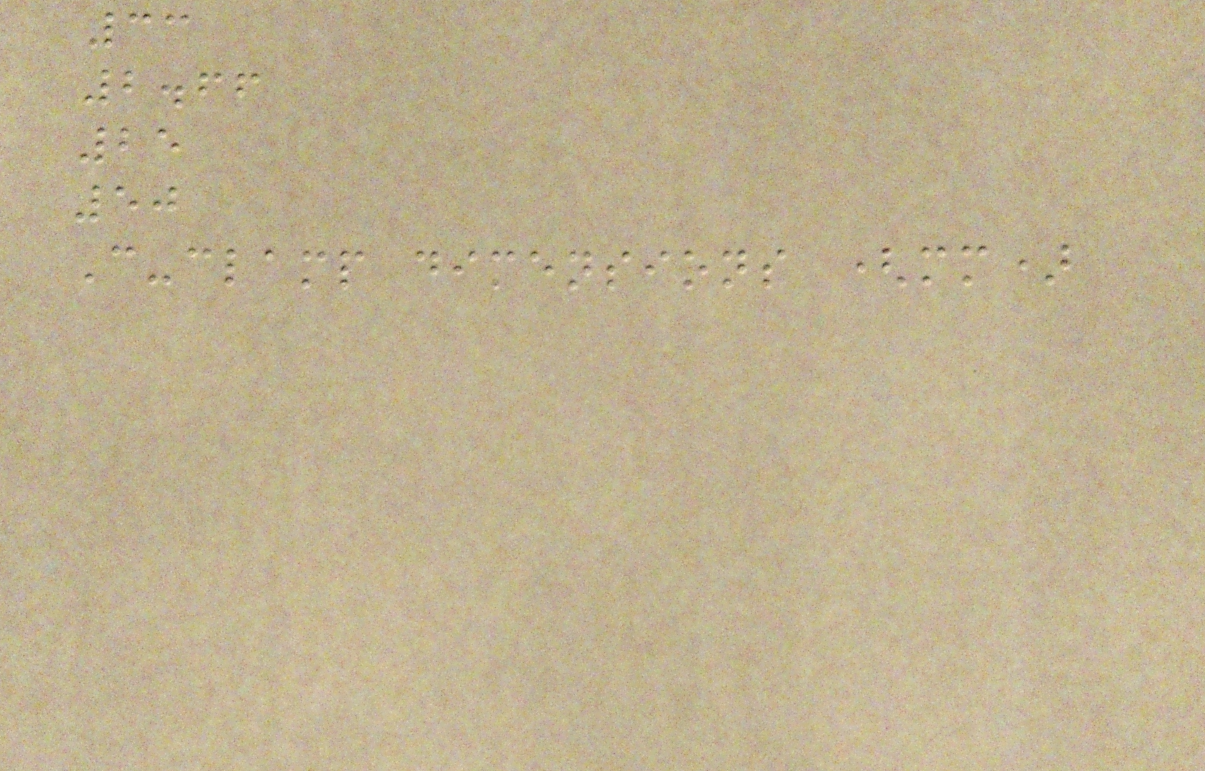33
2.66
25
50
C-clamp dimensions (mm)
